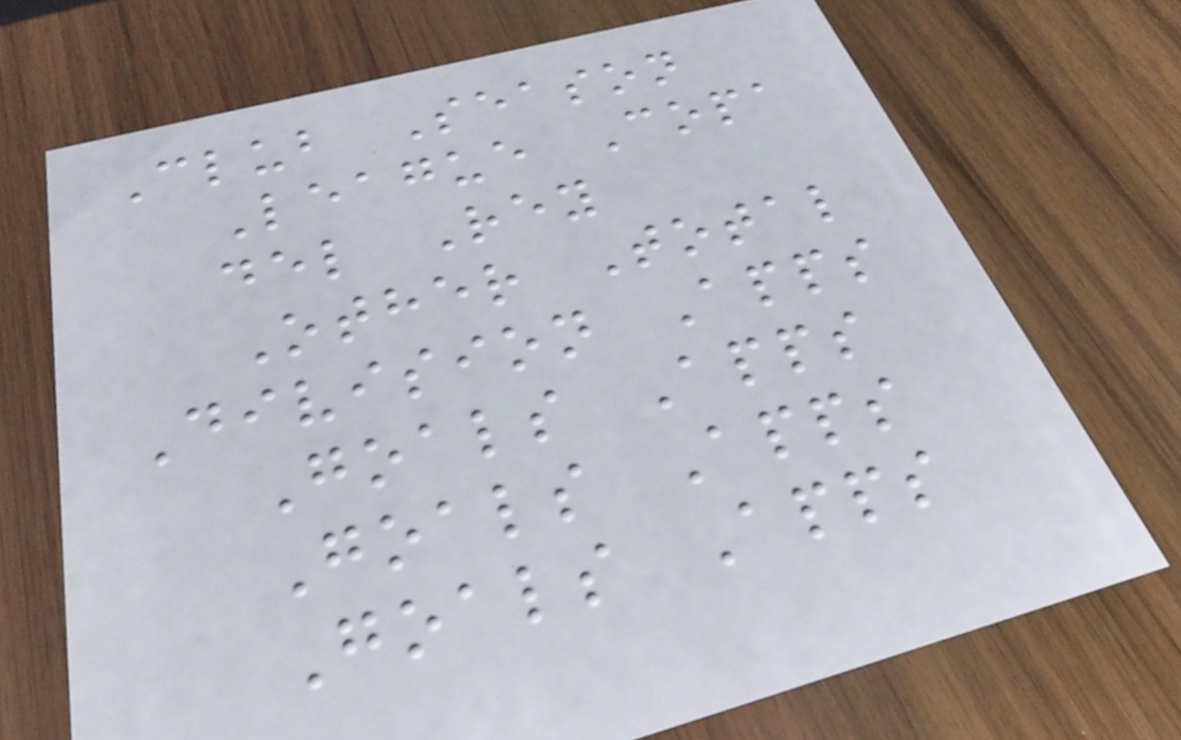Club Season
League Copa
del Rey
Other Total
Division Apps
Goals Apps
Goals Apps
Goals Apps
